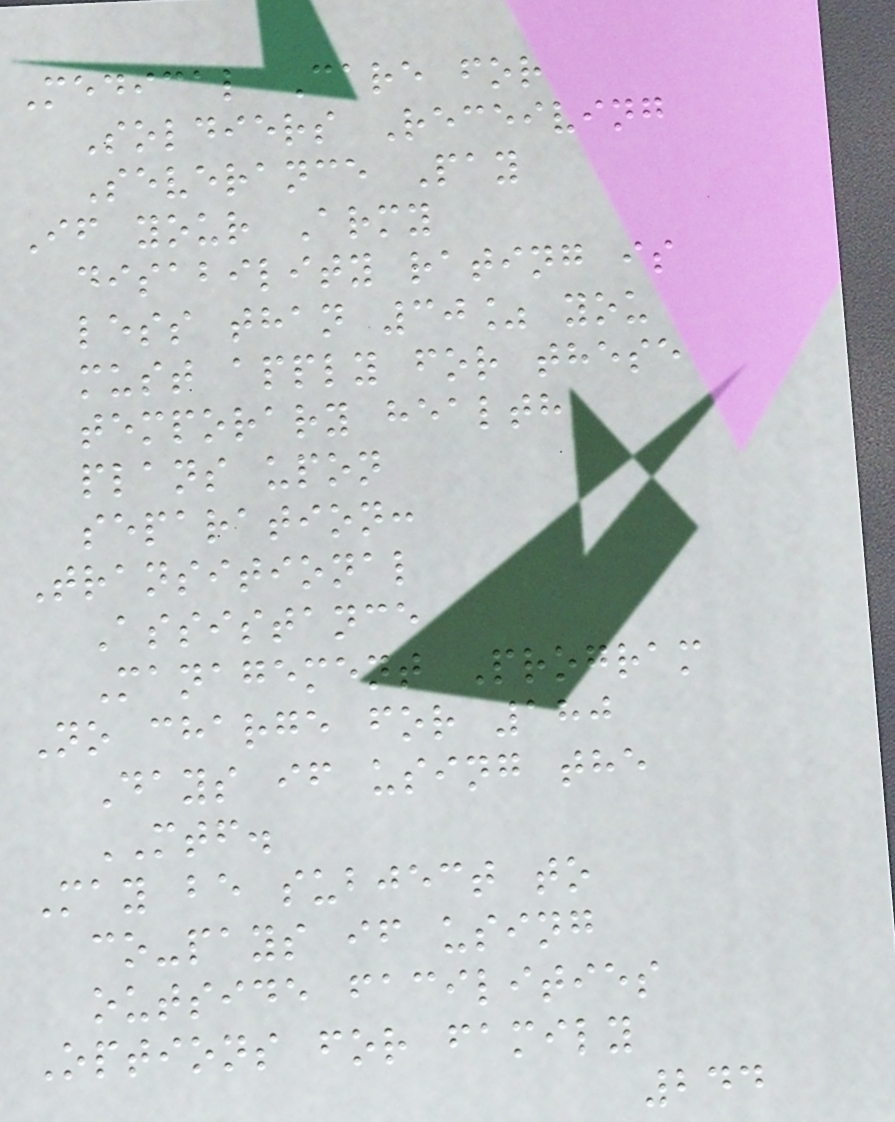Medical Care for
Soldiers Receiving
Severance Pay
If your Army
disability rating is
less than 30% you
must apply for these
temporary health
plans upon
separation:
Transitional
Assistance
Management Program
No charge for 180
Days if using the
MTF.
May be subject to
co-pays if using
outside facilities
Options for family
244
